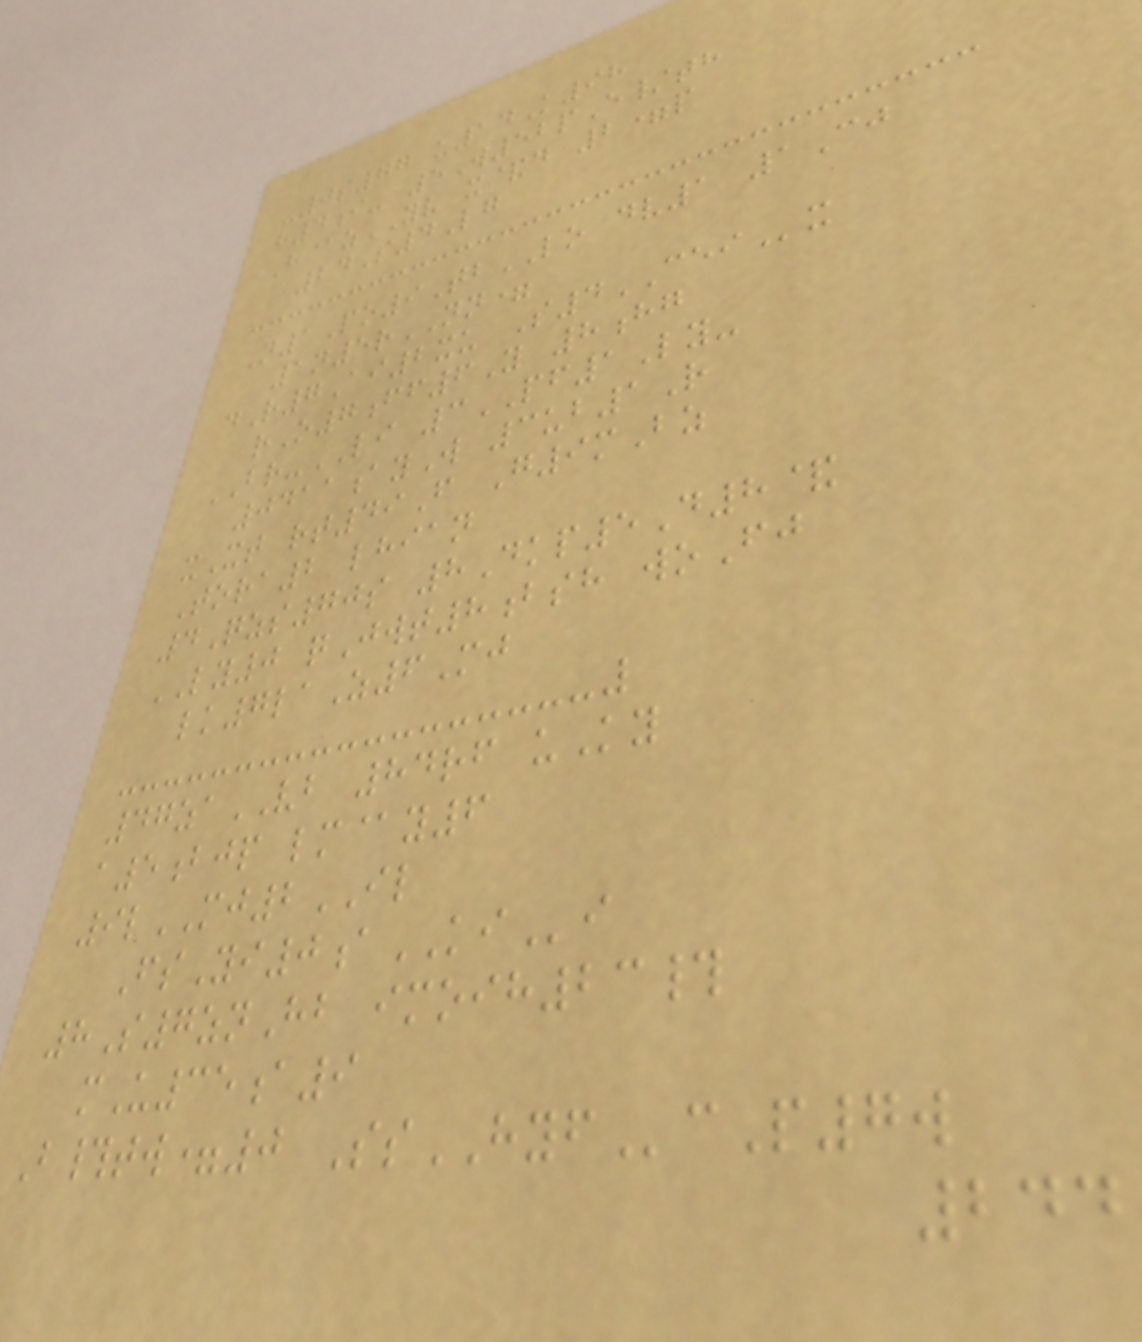-0s77 u14K98
h4i- 5W52pE/th
H@zYV x&d 2=p
24S4Lg
N1Po9TbLO dv1 1Cj
1n5rNN=
dR7Ai2xu S4CEIx
rO7ff6Y 8hg
BR-LI 3PF1Ly-
0411ayW 3ub1R
xXt rt49F G9mBz
Tora2 lhian
4Qzs70s 8Dkp5D8&
LY0 qJwt8bsh woFj
lk7laZ6Mj
47zaVB 84rf uKy
a5bjp lm@y6
9lMJ2IL
FsYi0aKIi
8S7znHb imoih23#
mU35a9
B#tw=0 SsHYFcP7w
244
